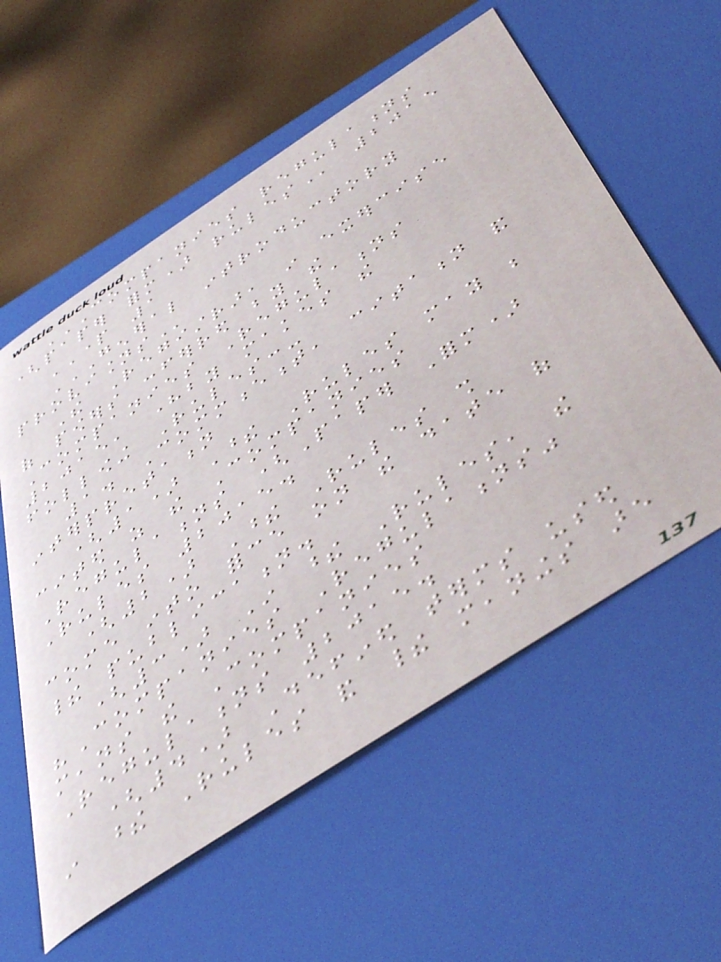COMPANIES REGULATIONS
(PAPER FORM) RULES 2015
PART 1
GENERAL INTRODUCTORY
PROVISIONS
The Registrar, in exercise
of powers conferred by the
Companies Regulations
2015, hereby makes the
following Rules:-
1. Commencement, citation and
interpretation
(1) These Rules may be
cited as the Companies
Regulations (Paper Form)
Rules 2015.
(2) These Rules shall
come into force on the date of
their publication.
(3) In these Rules, the
"Companies Regulations"
means the Companies
Regulations 2015.
(4) Defined terms used
in these Rules and their meanings are
